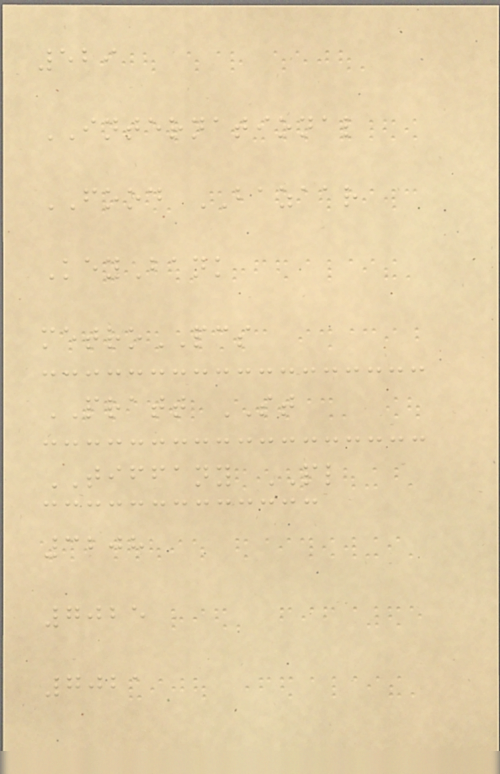529
INTERNATIONAL
FOOD BAZAAR
KeyBank
metroPCS
PRATT ST
TIFFANY PL
3208
7025
7021
